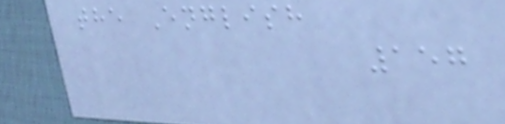the English
157
